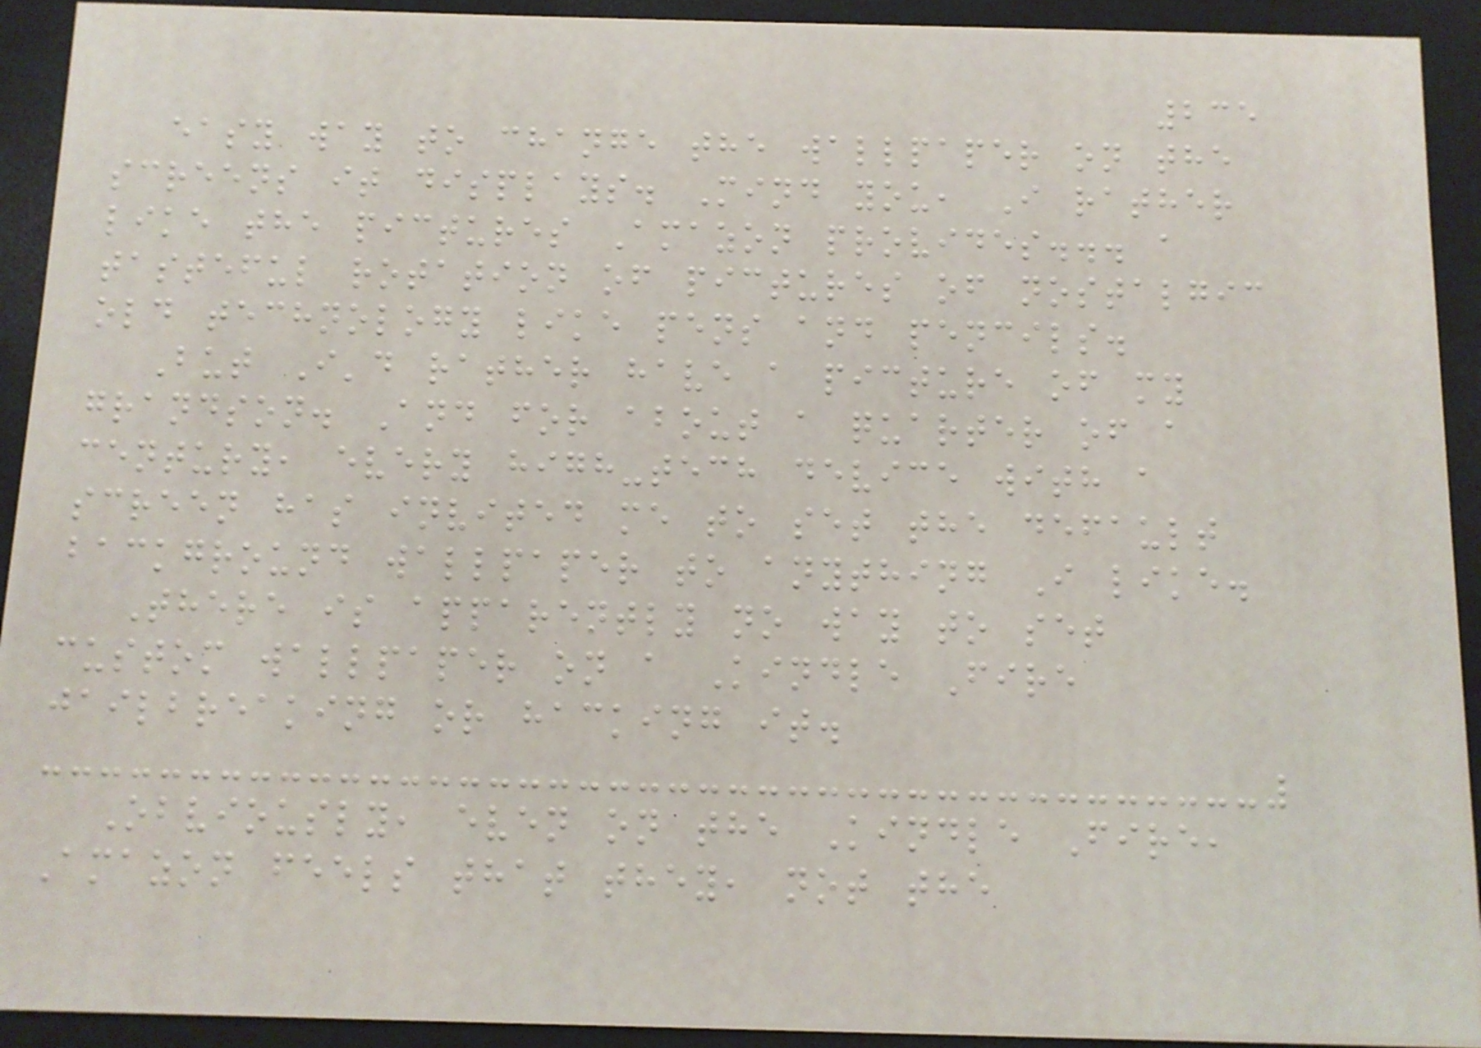235
easy way to change the wallpaper on the
screens it displays. Mind you, I rather
like the pictures Amazon provides... a
tasteful rotation of pictures of nostalgic
old technology like pens and pencils.
But I'd rather have a picture of my
grandson. And for about a quarter of a
century, every high-tech device with a
screen has invited me to set the default
background wallpaper to anything I like.
There is apparently no way to set
custom wallpaper on a Kindle Fire
jailbreaking or hacking it.
Obviously, even on the Kindle Fire,
Amazon feels that they, not the
